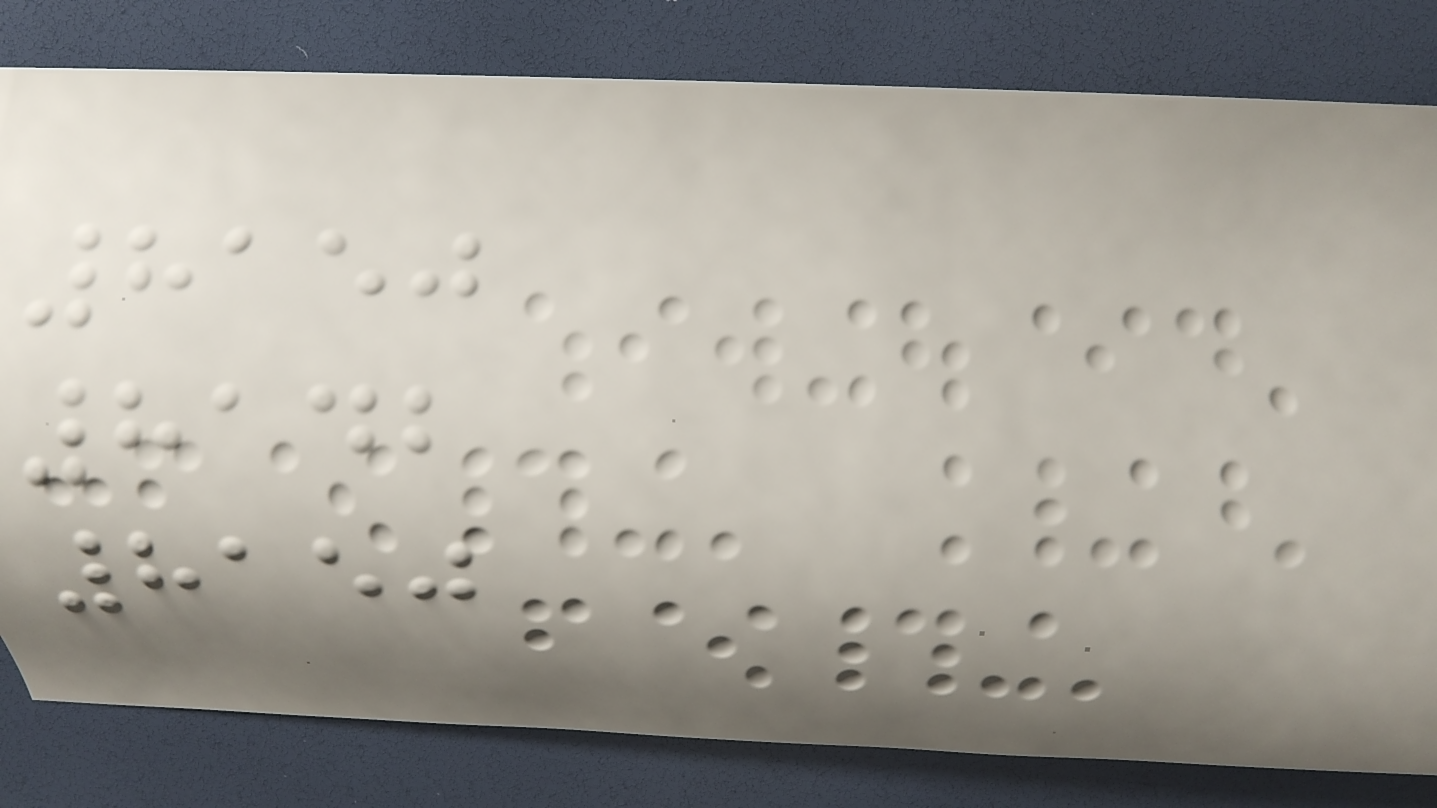8150
8142
8150
